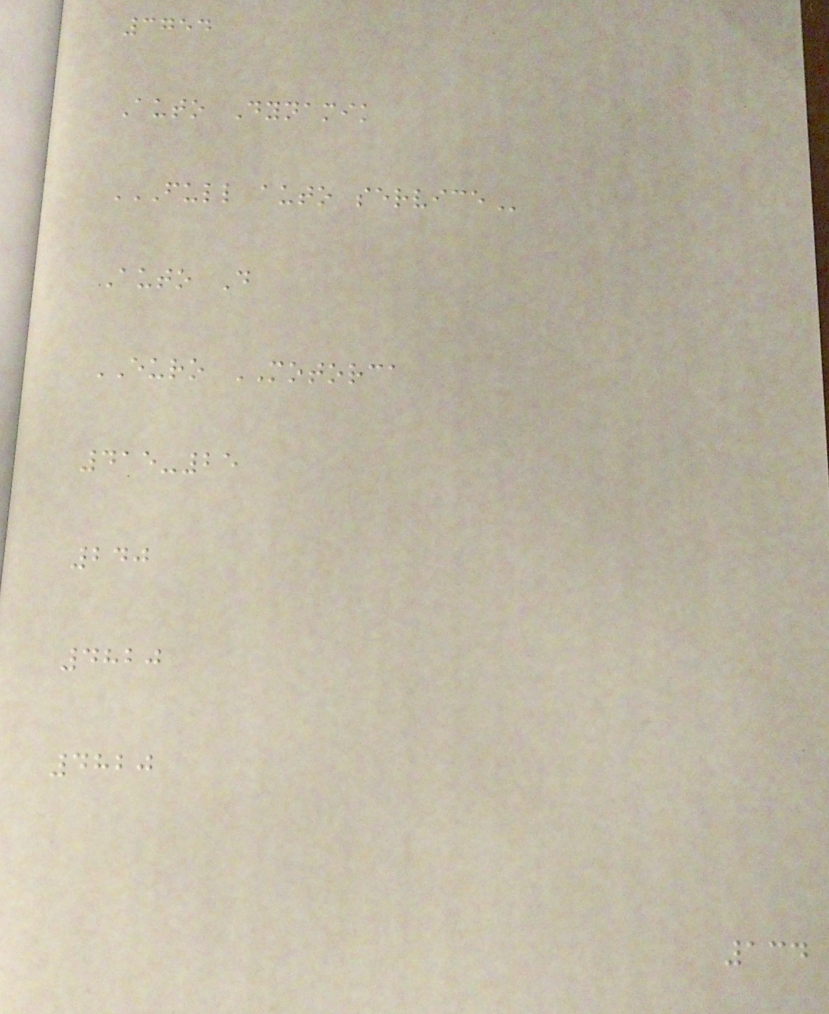3754
Auto Dynamik
FULL AUTO SERVICE
Auto D
EURO MOTORCA
415-25
240
4820
4820
134
